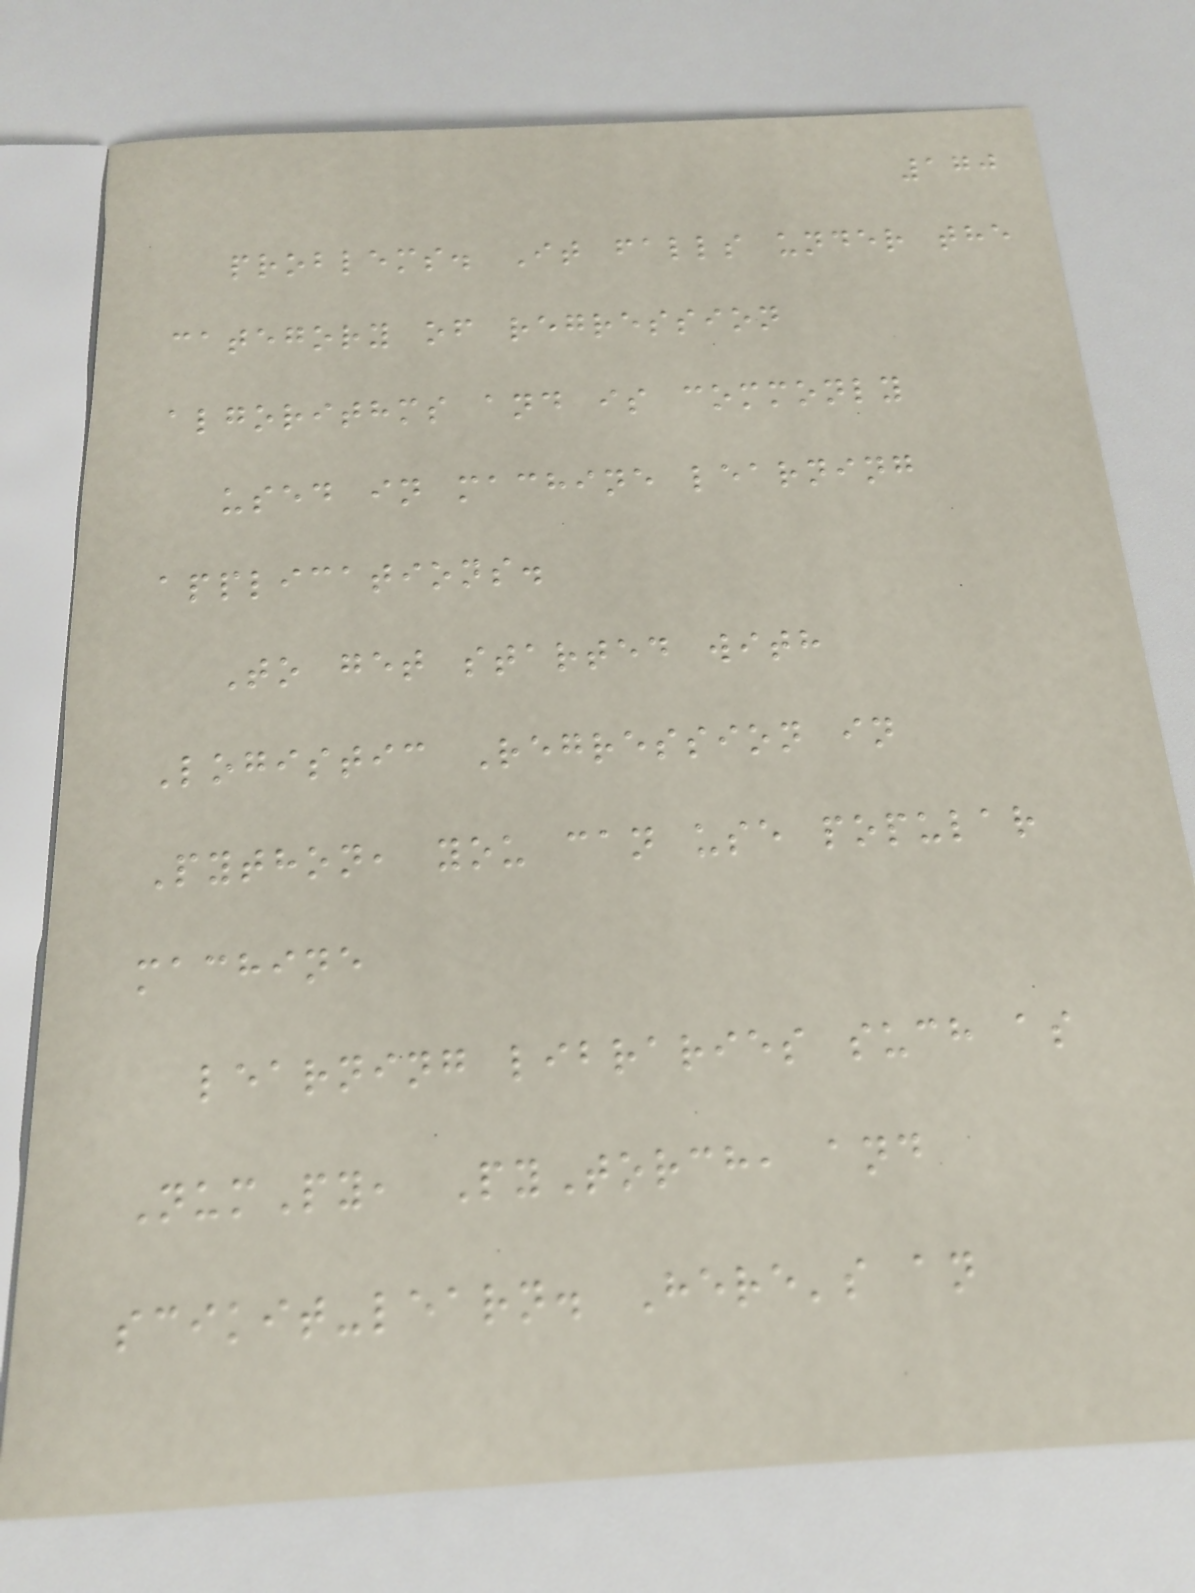170
problems. It falls under the
category of regression
algorithms and is commonly
used in machine learning
applications.
To get started with
Logistic Regression in
Python, you can use popular
machine
learning libraries such as
NumPy, PyTorch, and
scikit-learn. Here's an
